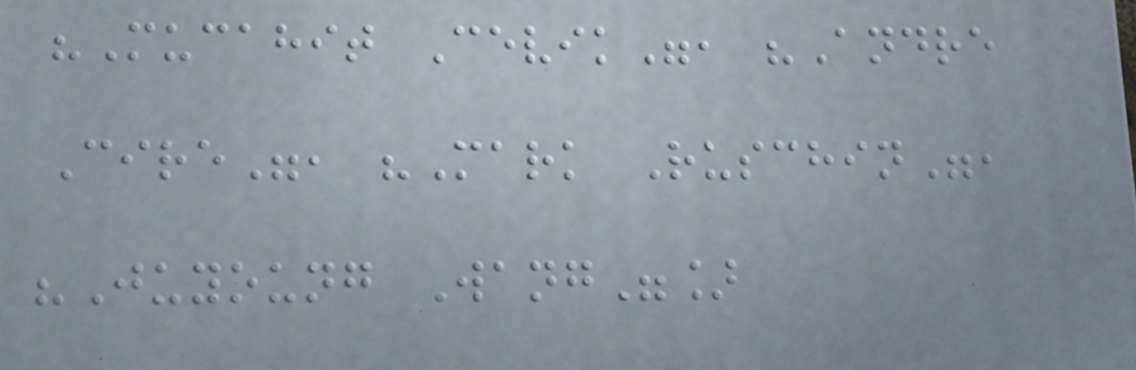"Mucahit Cevik", "Andre
Cire", "Mark Ruschin",
"Juyoung Wang"]
